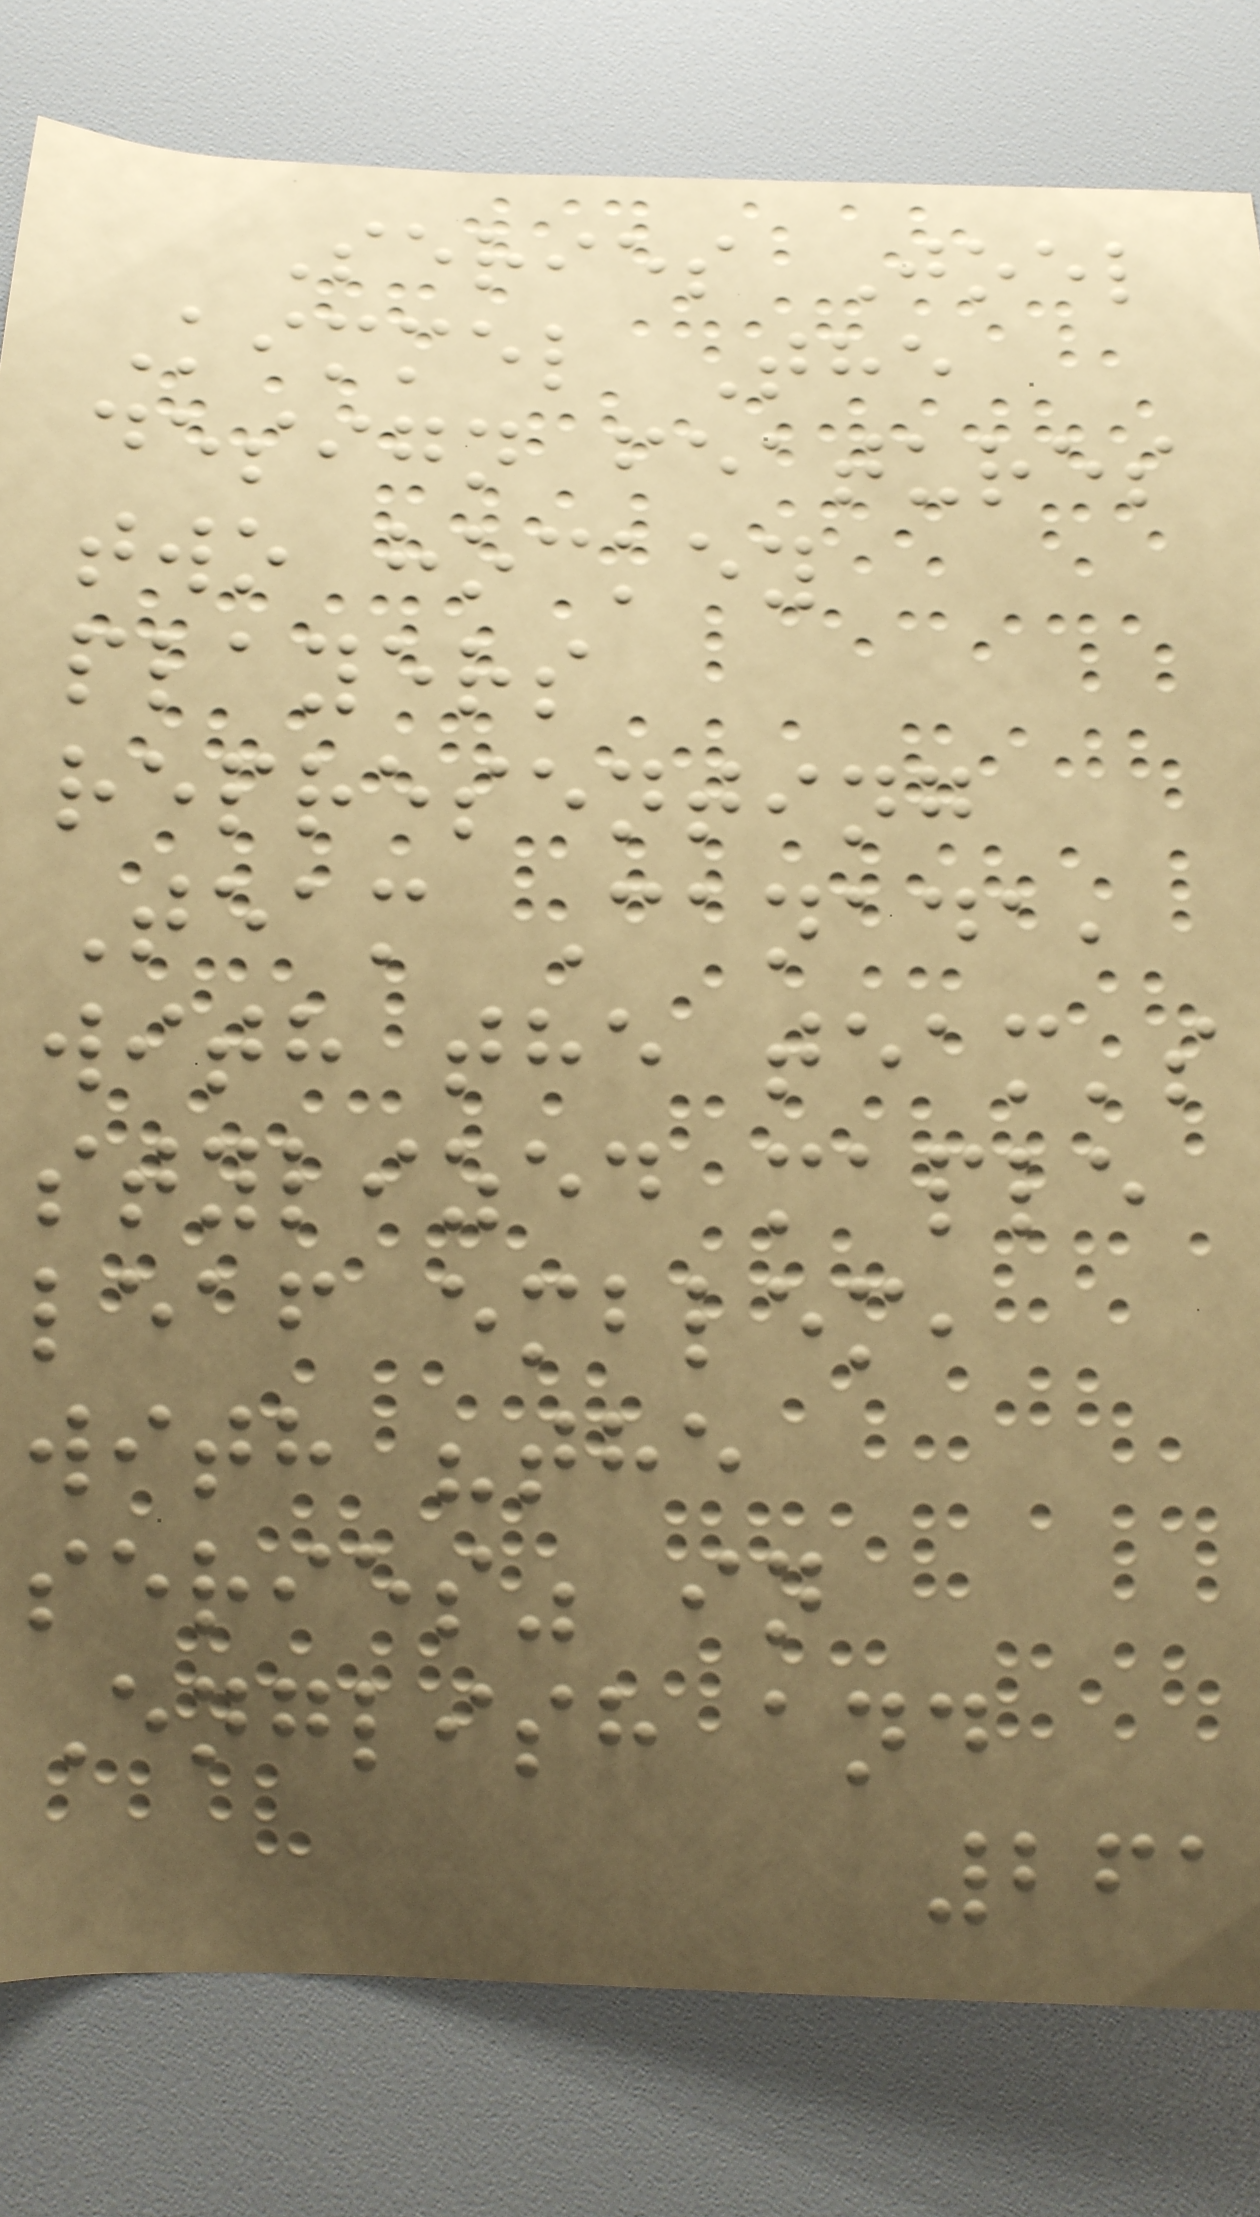Series Joel
Kimmel The
design features
two hockey
players
representing
Team Canada,
with the team's
stylized maple
leaf emblem,
with "the
series" in
English and
261
